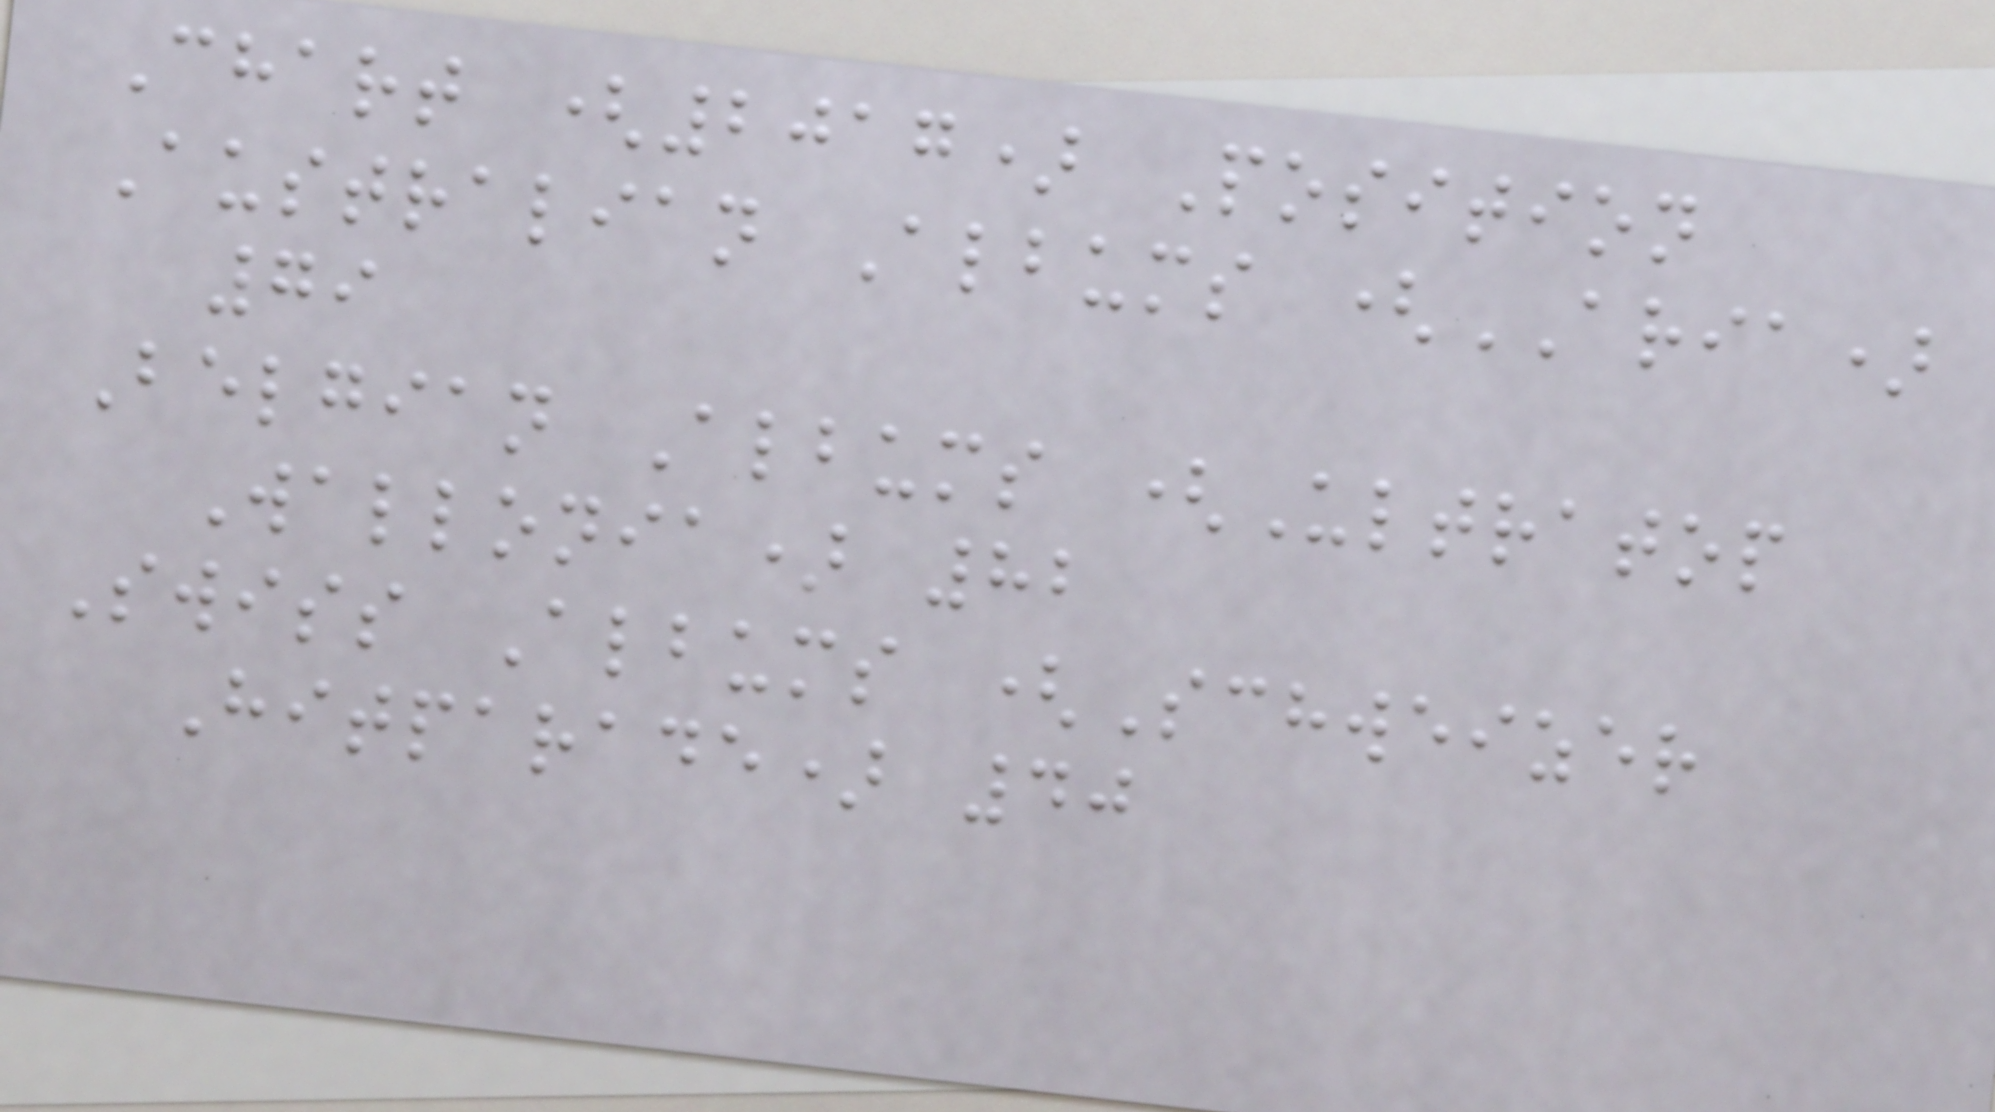Chart (2017) Position
Australian Albums (ARIA)
79
Belgian Albums (Ultratop
Wallonia) 82
Swiss Albums (Schweizer
Hitparade) 40
